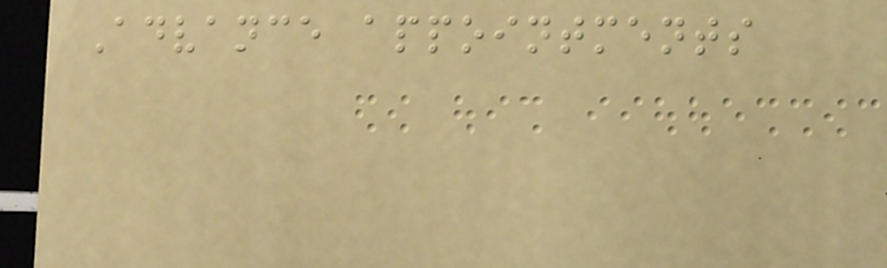Advance appointments
